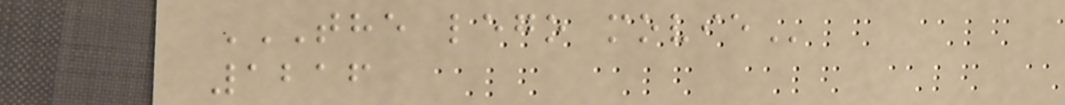THE LEGO MOVIE
1216
